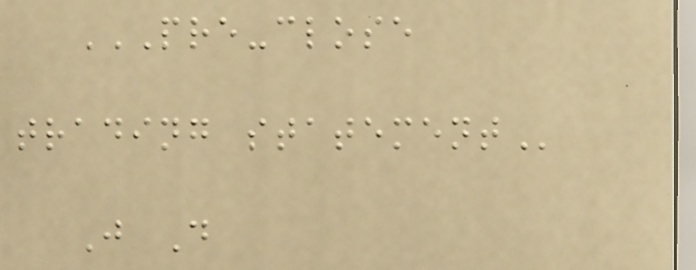PRE-CLOSE
TRADING STATEMENT
J D
